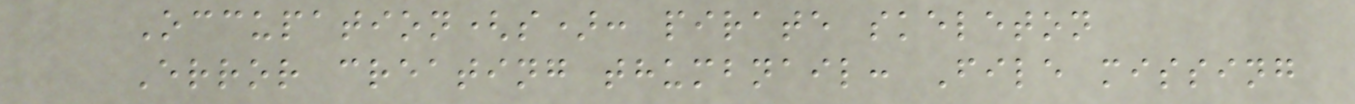Occupation(s): pirate skeleton
Error creating thumbnail: File missing
